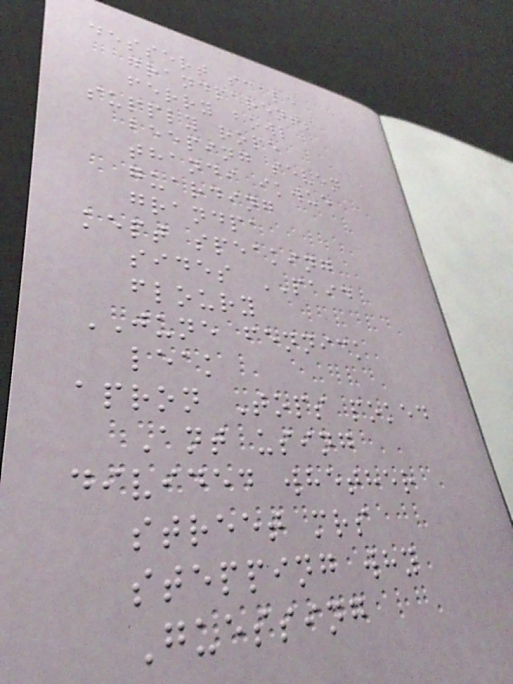dessert scale
grandparents
ferry bowl
supply rope
beeping seven
thandi ikwue
guarding
grandpa
kept speaking
sides PAID
floury
JUNE fennick
leak
apron Tops poked
Ant using
divided whether
street mrs
stepping why
Guessing
